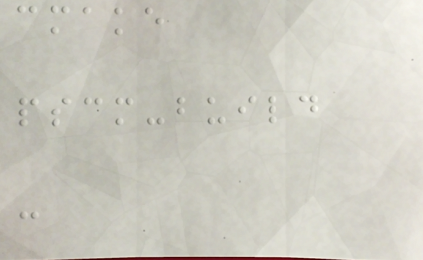cmake
pscm-build
-
